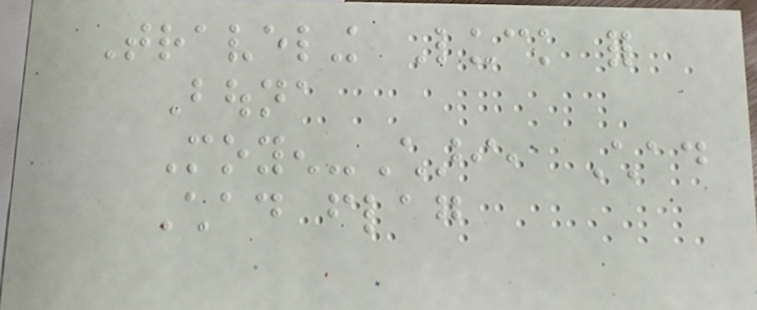Traveling Luck for
Bouna
Moyen-Chari, Chad
Chad flag
